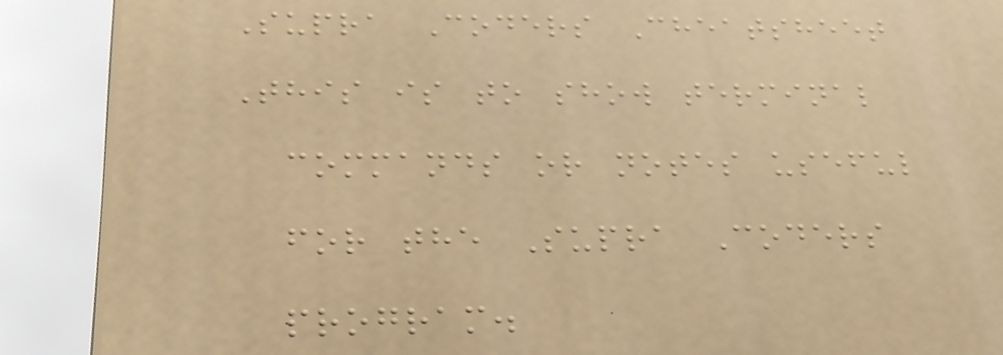Supra Coders Cheatsheet
This is to show terminal
commands or notes useful
for the Supra Coders
program.
